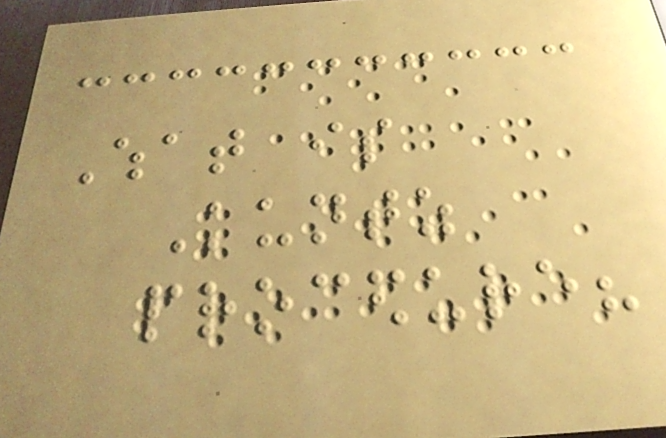What is
Kuntz
procedure?
